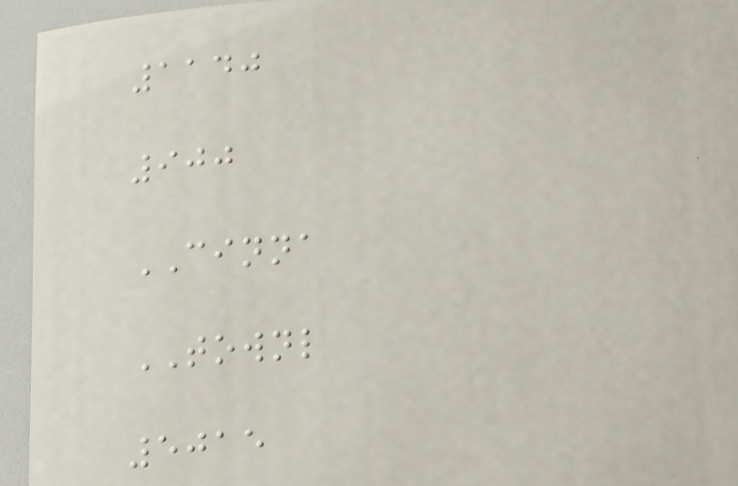1140
900
CINNA
TOWNL
5015
